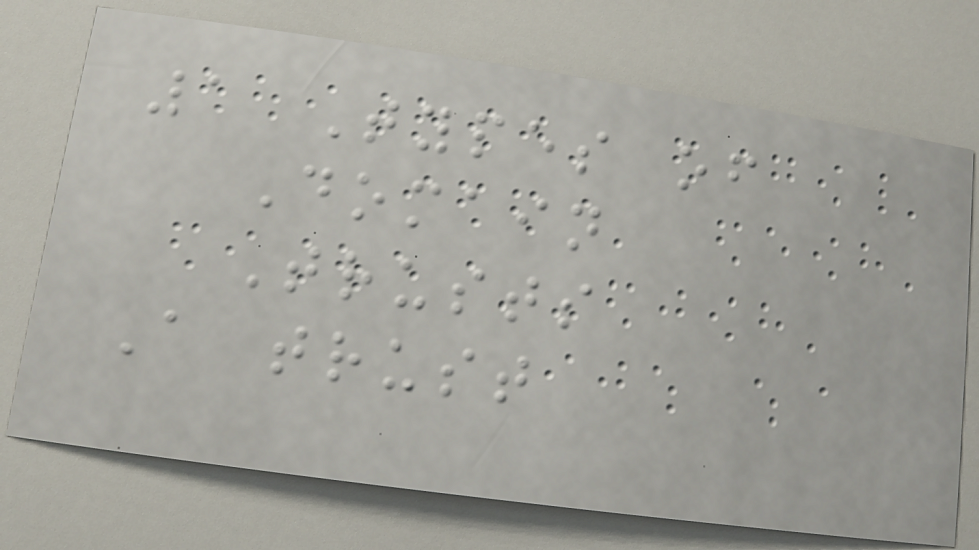1 Types of
Domain
Trusts
A trust
